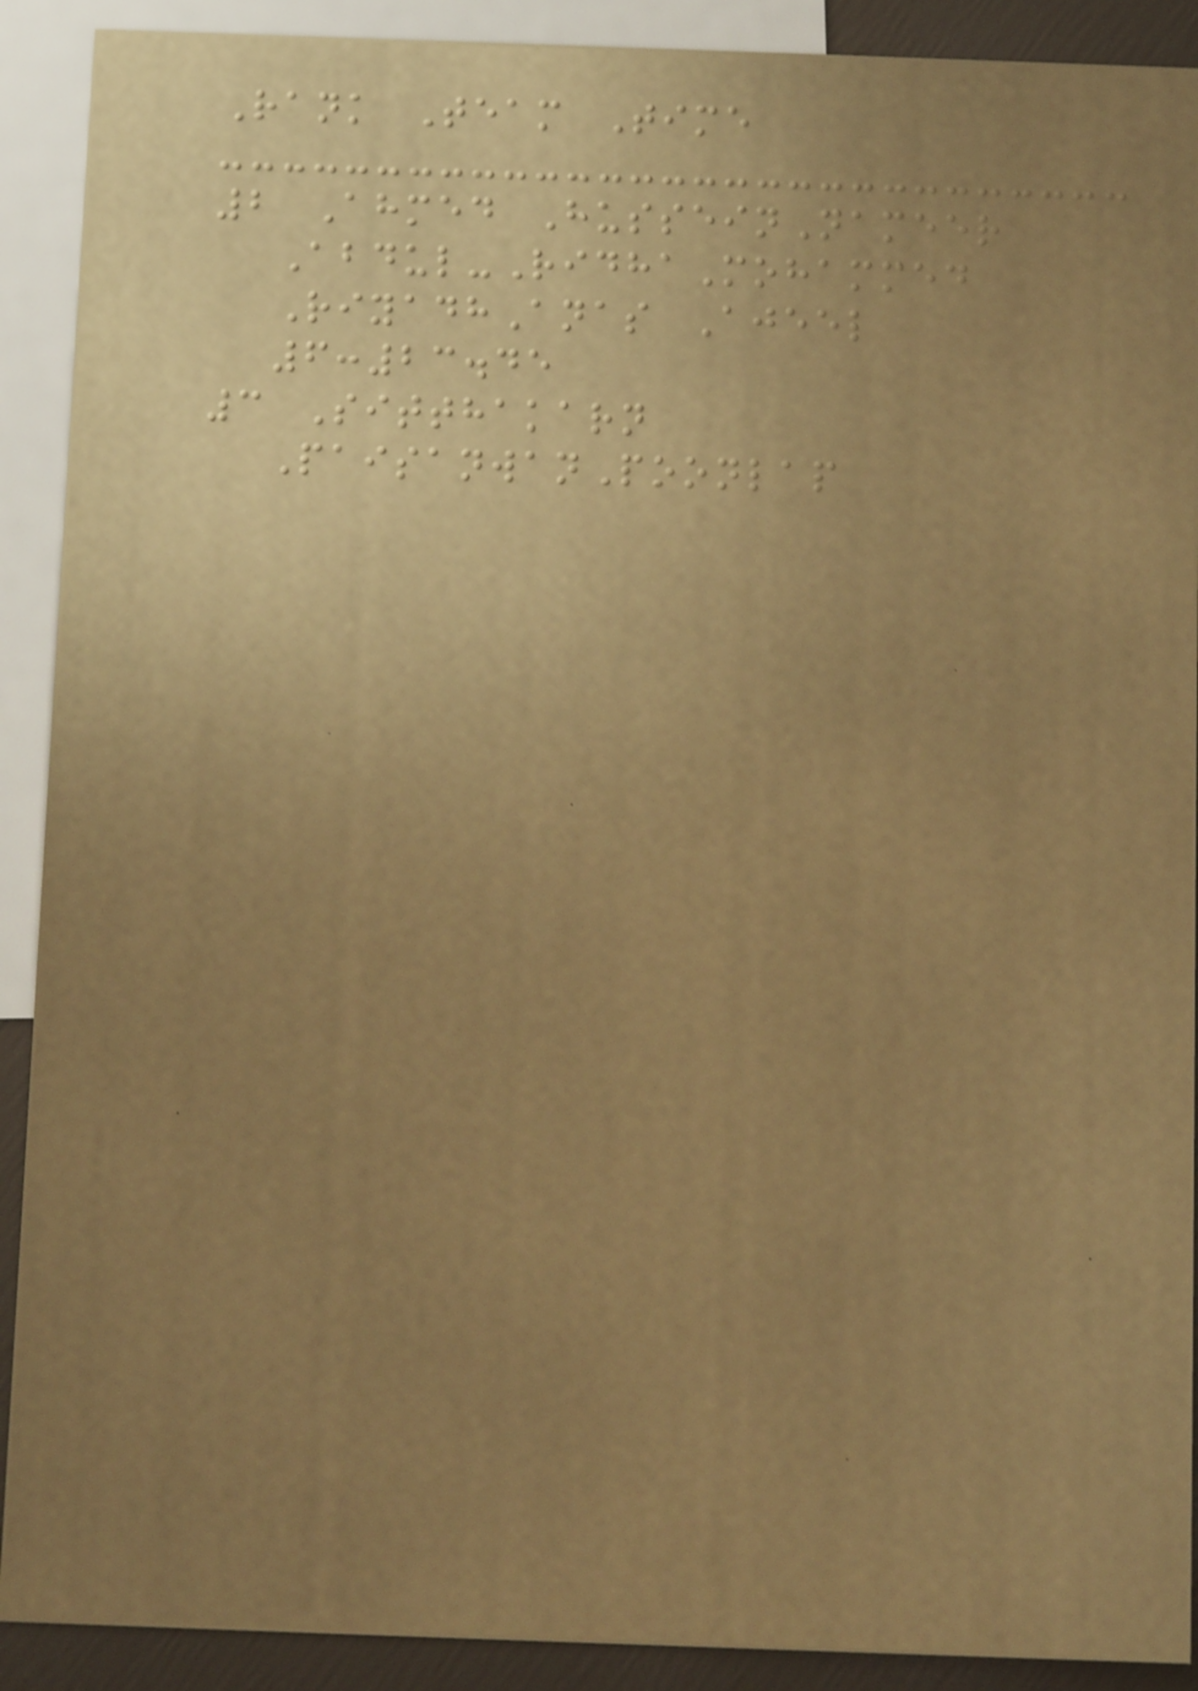Rank Team Time
2 Ahmed HusseinNameer
Abdul-RidhaMohammed
RiyadhAnas Ajeel
6:23.45
3 Sitthakarn
PaisanwanPoonlap
